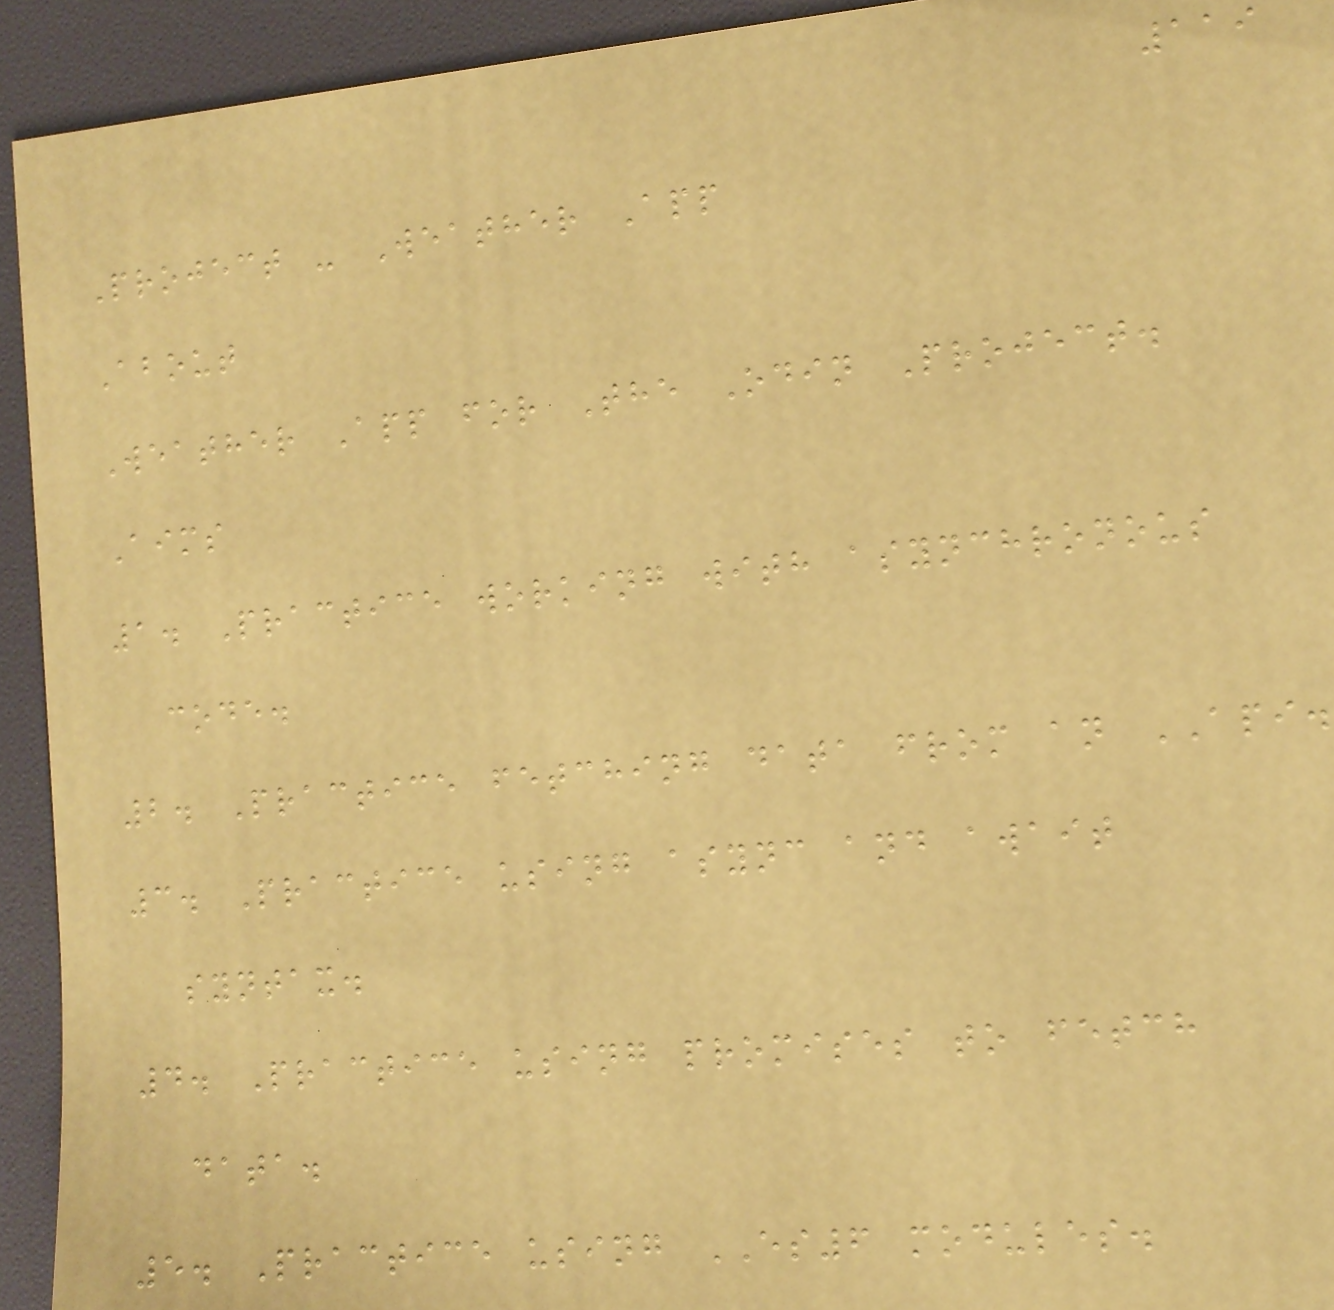119
Project - Weather App
About
Weather App for The Odin Project.
Aims
1. Practice working with asynchronous
code.
2. Practice fetching data from an API.
3. Practice using async and await
syntax.
4. Practice using promises to fetch
data.
5. Practice using ES6 modules.
